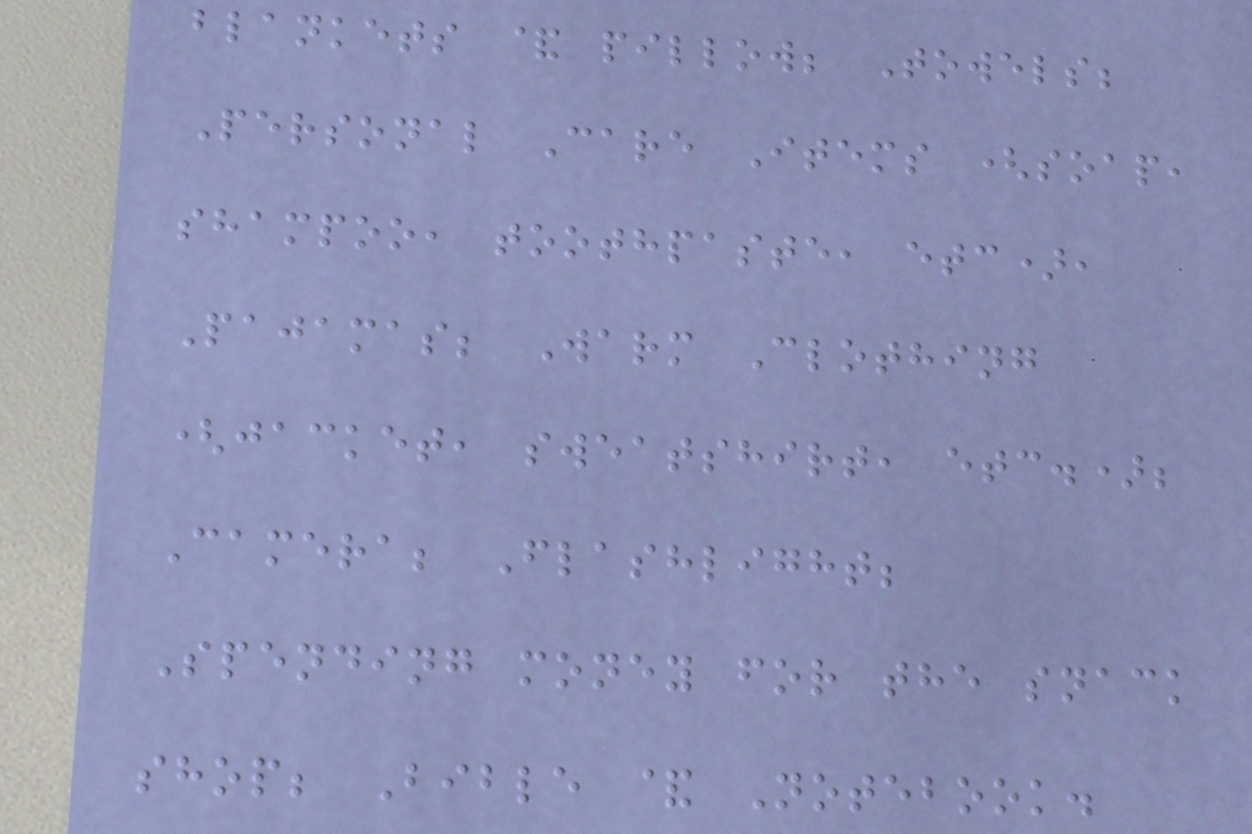blankets & pillow; Towels;
Personal Care Items (soap,
shampoo, toothpaste, etc),
Pajamas; Warm Clothing
(jacket, sweatshirt, etc.);
Camera; Flashlight;
Spending money for the snack
shop; Bible & Notebook.
